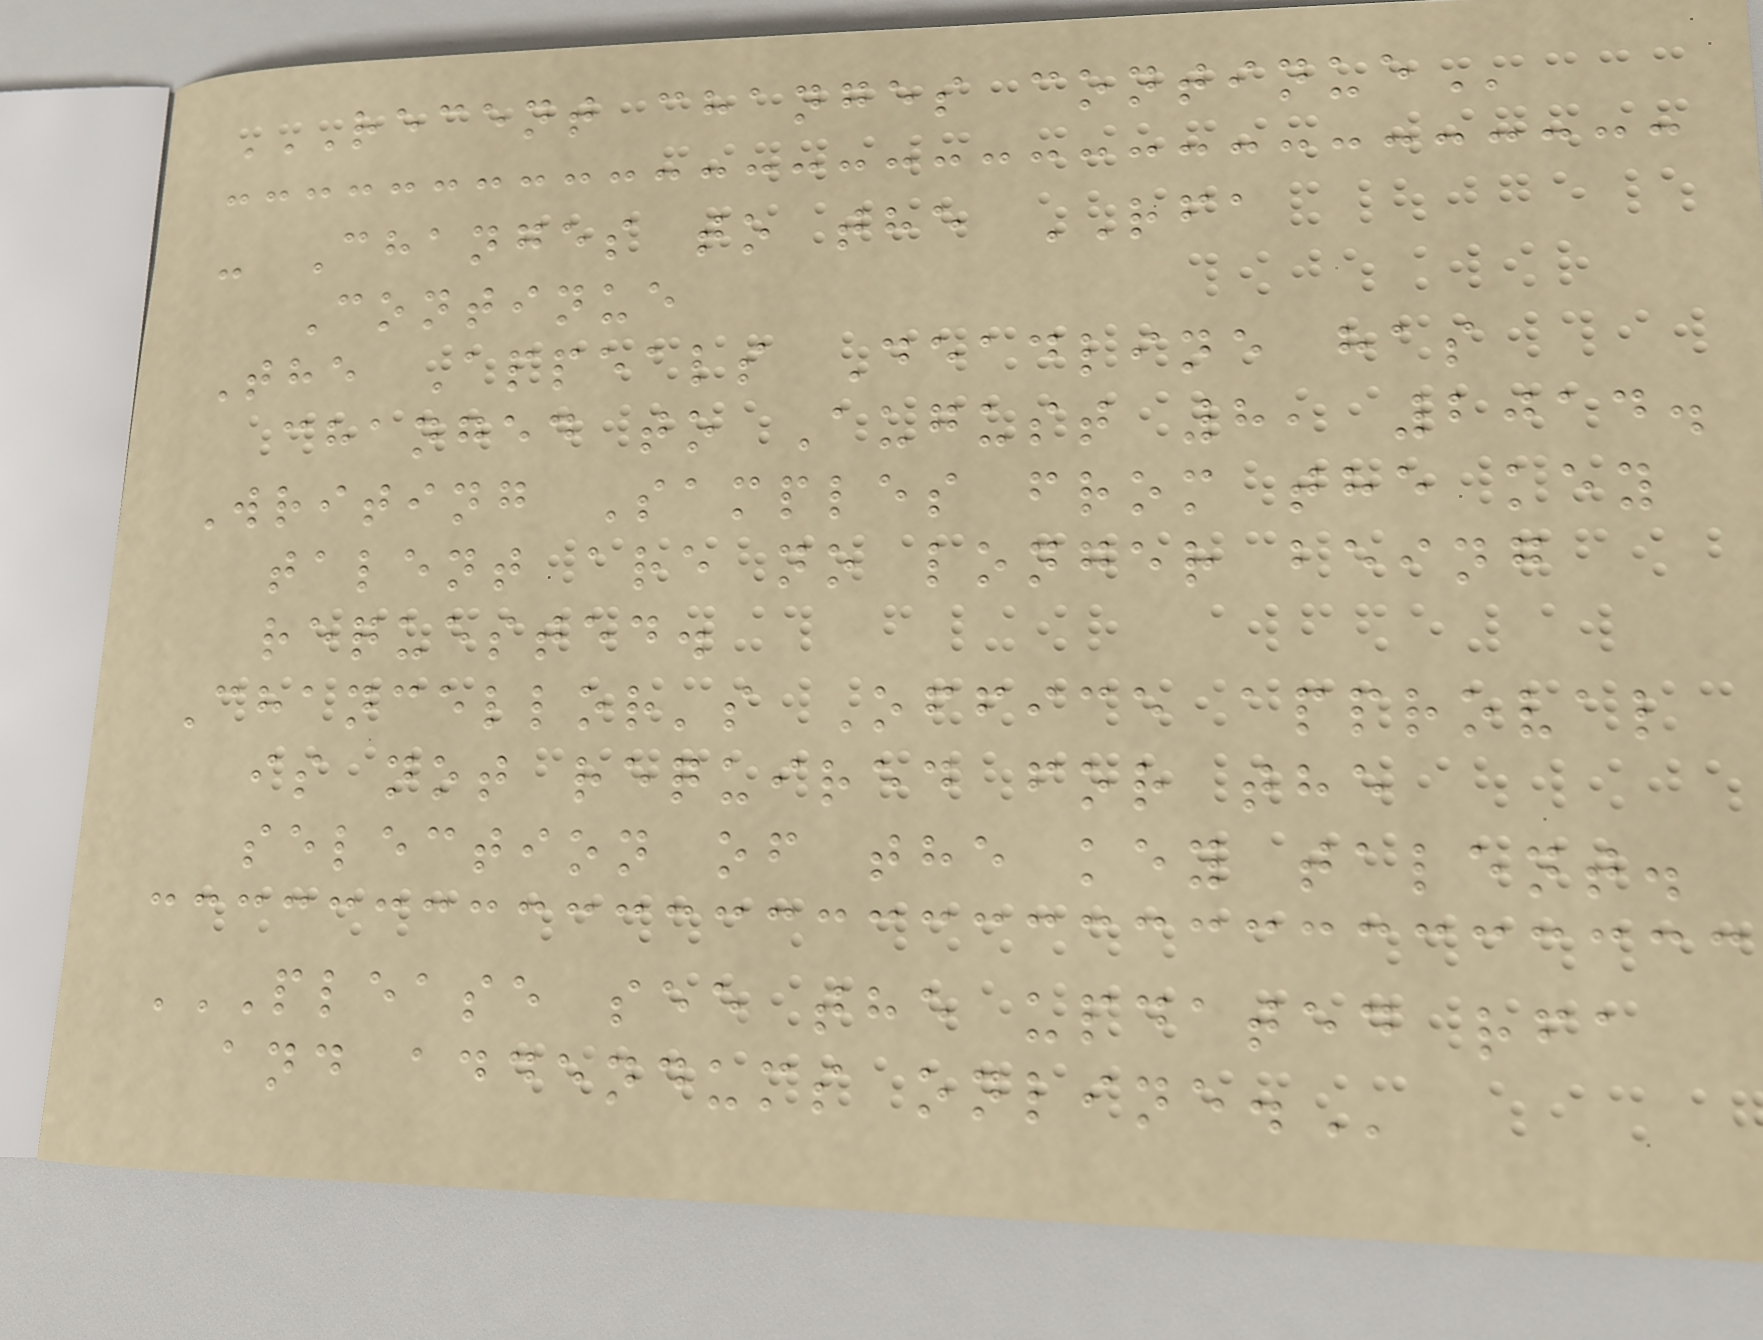RECENT CHANGES CONTINUE
- Changes to the RFA
Continue
The Appeals Deadline has
changed to August 8, 2014.
Writing Samples from the key
talent are no longer being
requested.
Chancellor's Office approval
is not required for the
selection of the key talent.
PLEASE SEE THE UPDATED RFA
AND ADDENDUMS ONLINE.
